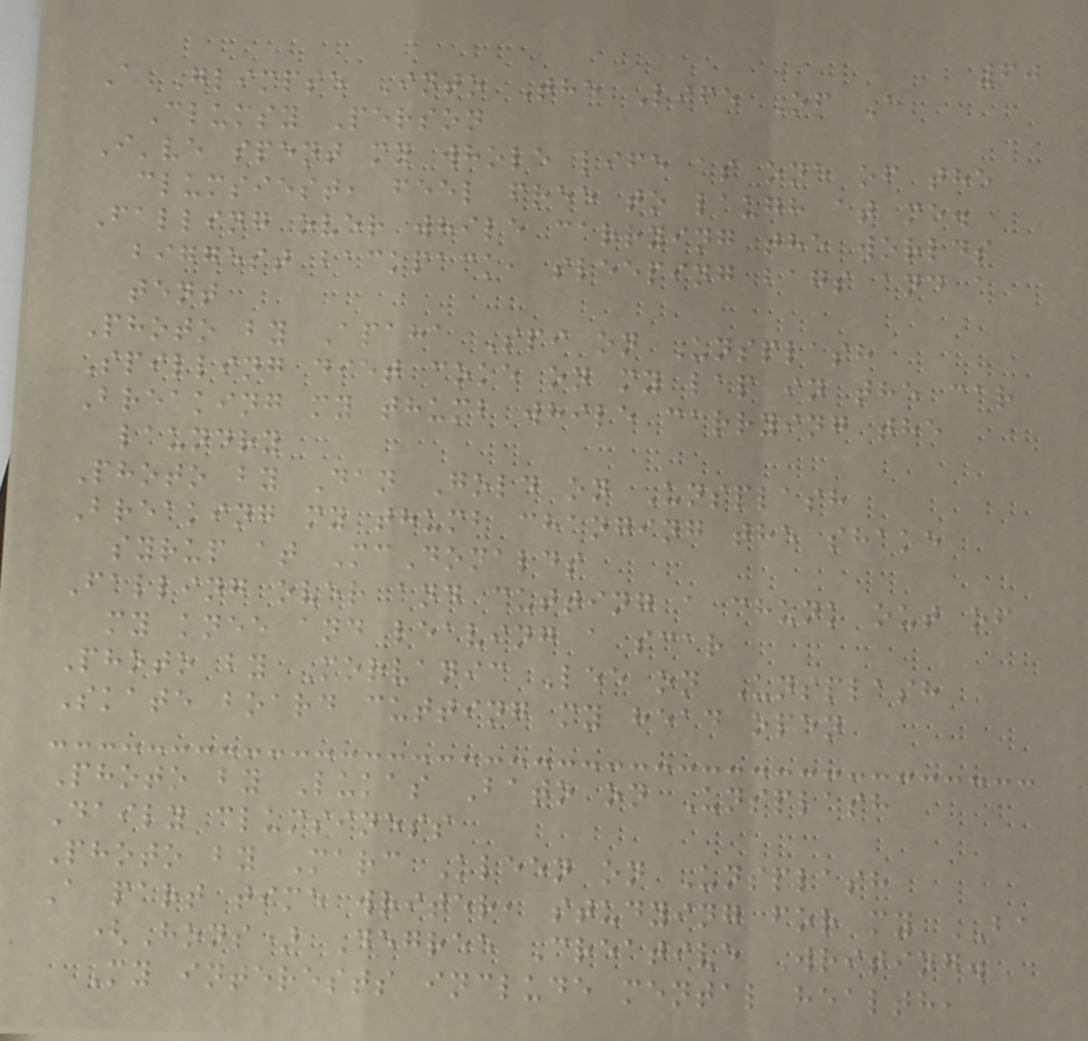60
A Glimpse Into The Life Of A
Clumsy Person
I've spent my whole life as one of the
clumsiest, feel free to laugh at me.
Falling over while carrying the worlds
biggest backpack, sleeping bags and a
tent
Photo by Apaha Spi on Unsplash
Spilling diet coke on my lap in the car
Breaking my thumb while carrying the
laundry
Photo by Dan Gold on Unsplash
Breaking my thumb changing the shake
syrup at McDonalds
Falling over and cutting a chunk out of
my knee and leaving a scar
Photo by Morvanic Lee on Unsplash
Skate board cutting my head open
Photo by Lukas Bato on Unsplash
Daily clumsiness
Photo by Marc Kleen on Unsplash
A part time writer, studying for my BA
(Hons) Degree Creative Writing.
My interests include mental health,
